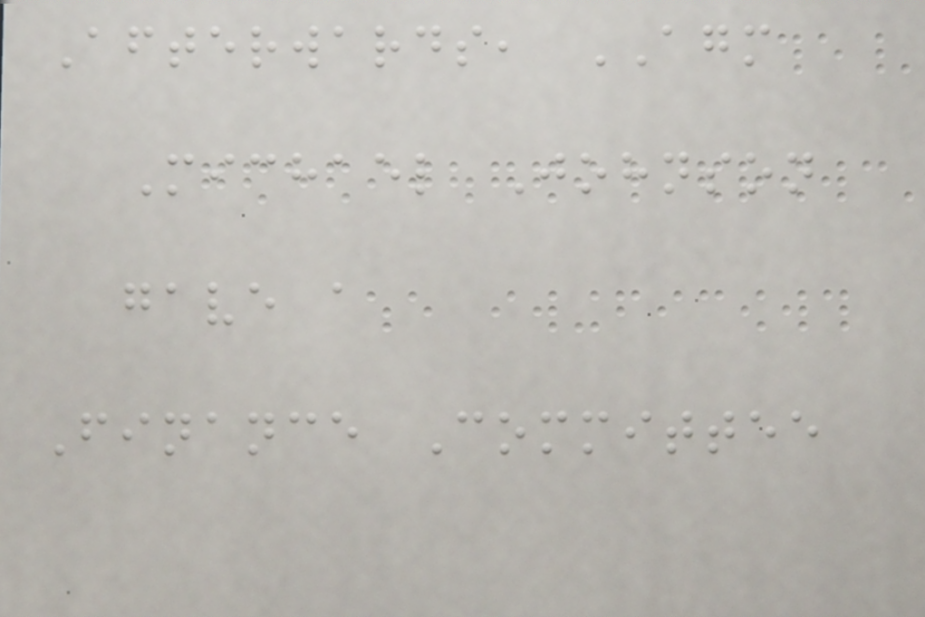Afterwards, AGM
Michael Johnson
gave a
Finance Committee
